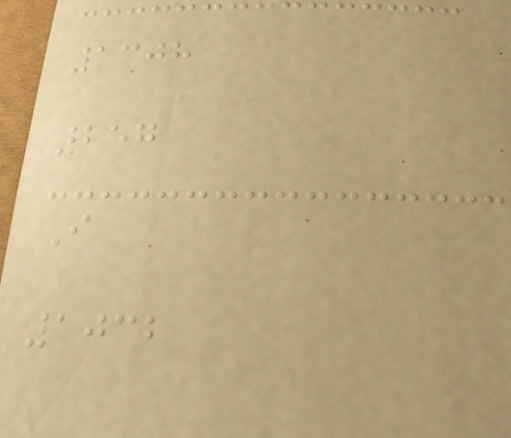1308
257
I
1032
